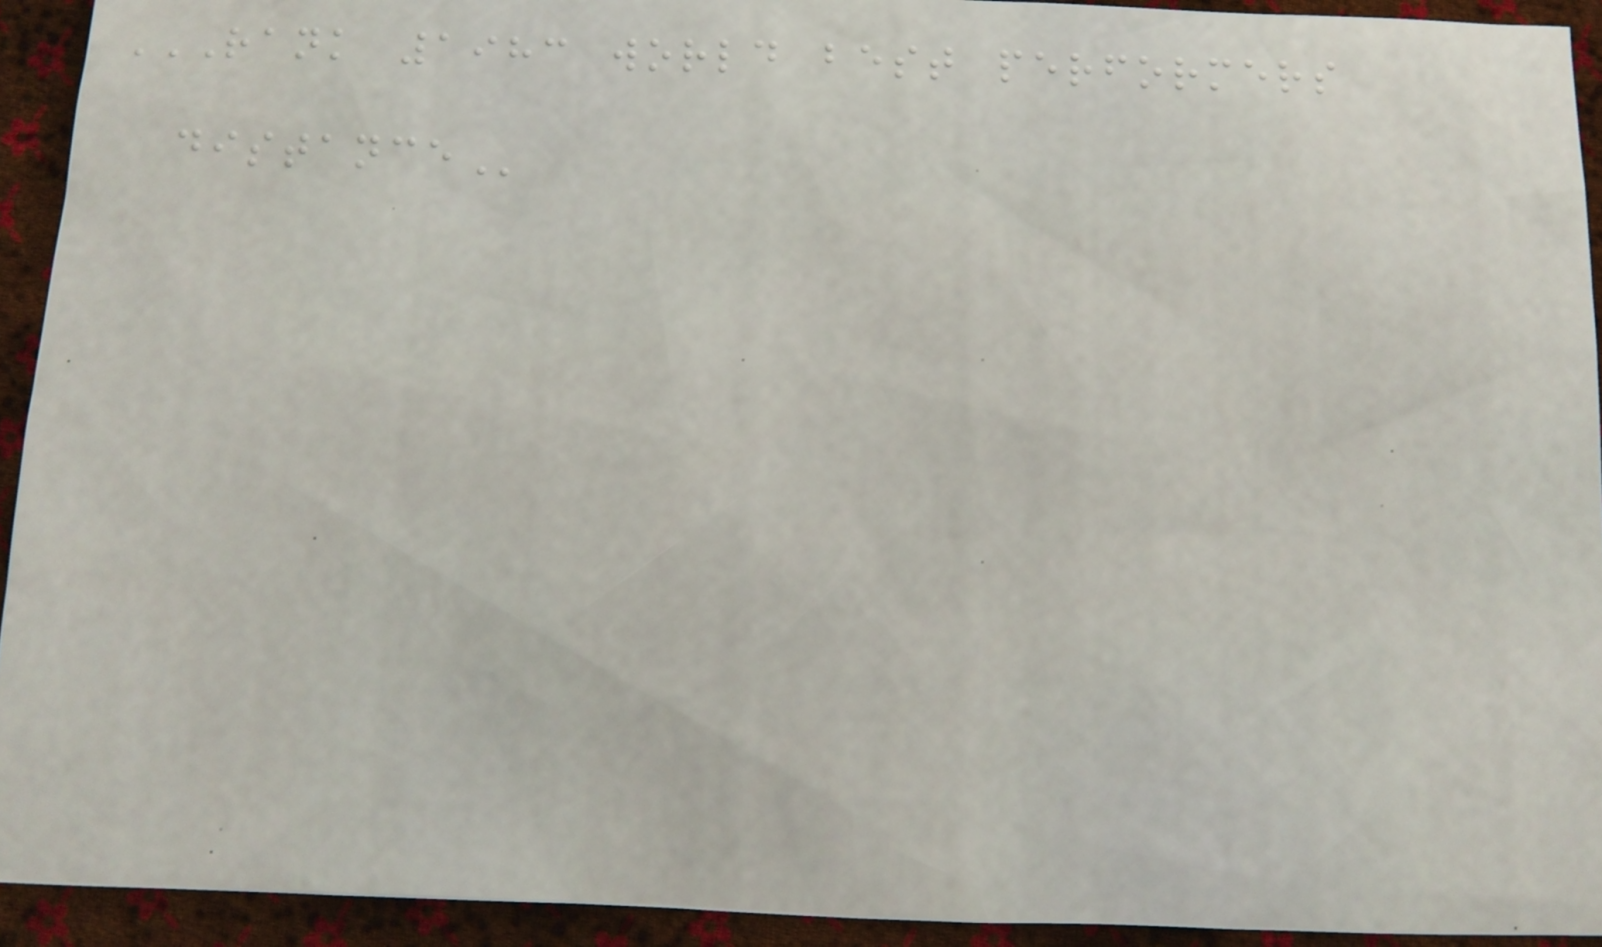RANK 1983 WORLD BEST PERFORMERS
DISTANCE
